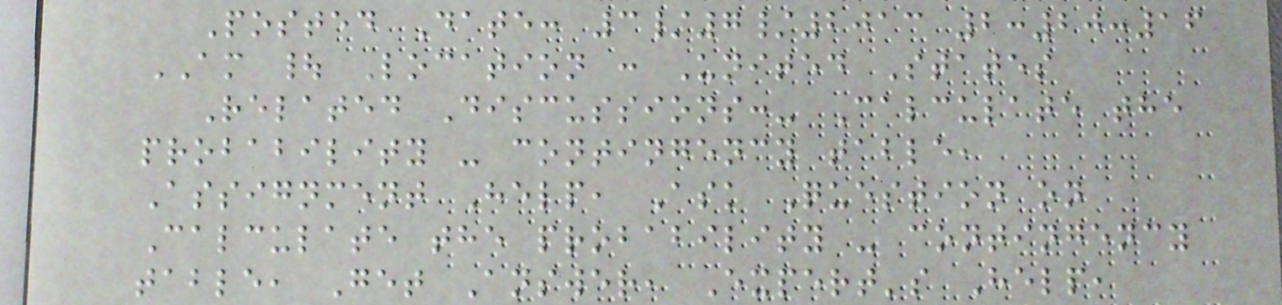Posted Date: 3/7/2013 2:20:16
AM | Location : United States
Related Discussions:- Calculate the
probability - contingency table,
Assignment Help, Ask Question on
Calculate the probability - contingency
table, Get Answer, Expert's Help,
